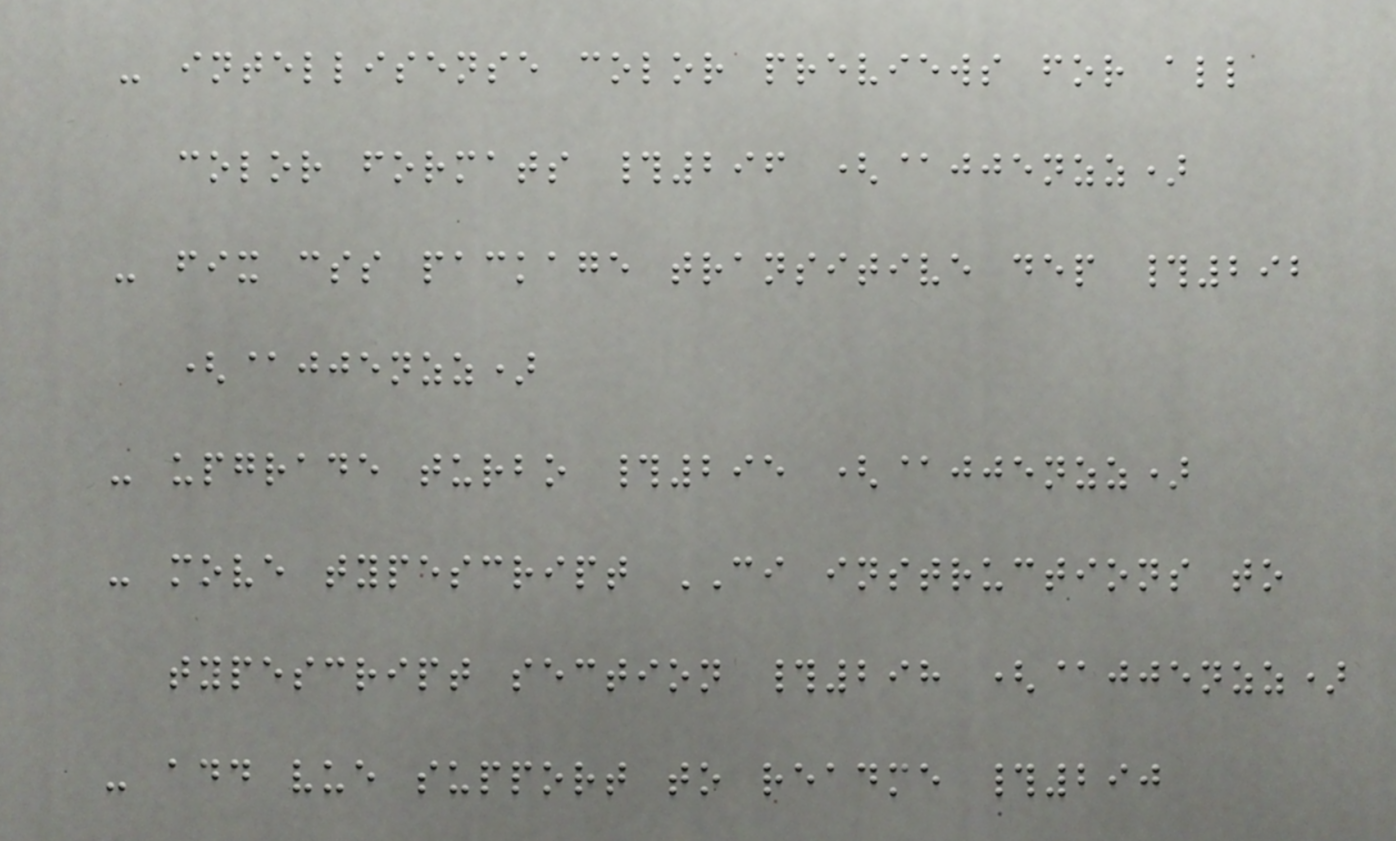- intellisense color previews for all
color formats #296 (@jjenzz)
- fix css package transitive dep #292
(@jjenzz)
- upgrade turbo #295 (@jjenzz)
- move typescript CI instructions to
typescript section #298 (@jjenzz)
- add vue support to readme #290
